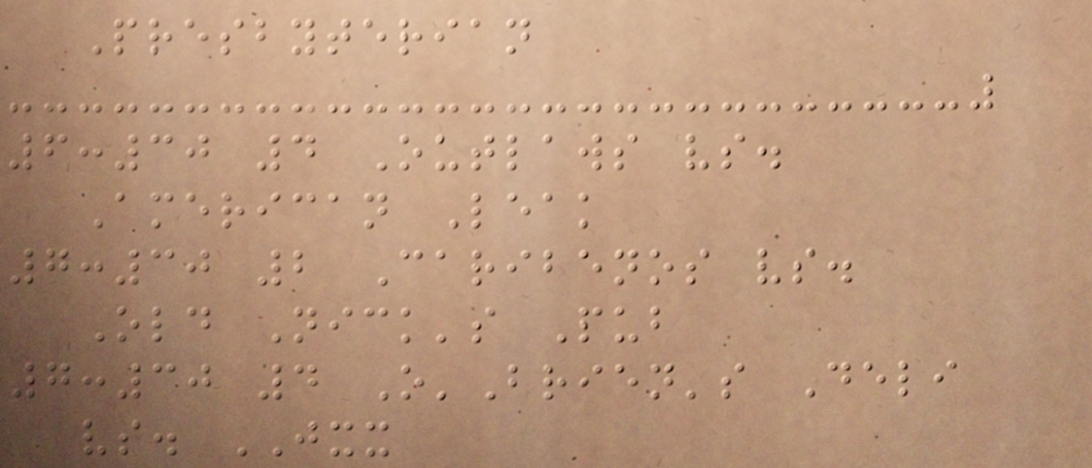Presbyterian
6:30 4 Outlaws vs.
American Leak
7:30 2 Caribenos vs.
Old Nick's Pub
7:30 4 O'Brien's Deli
vs. JXX
